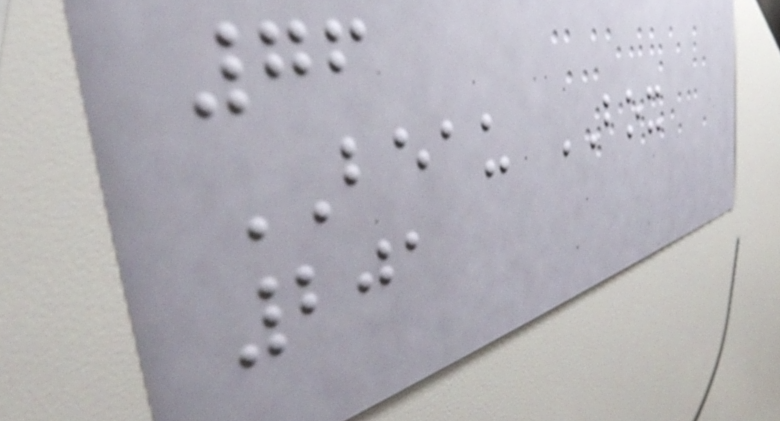76
BEAU BOX
201
